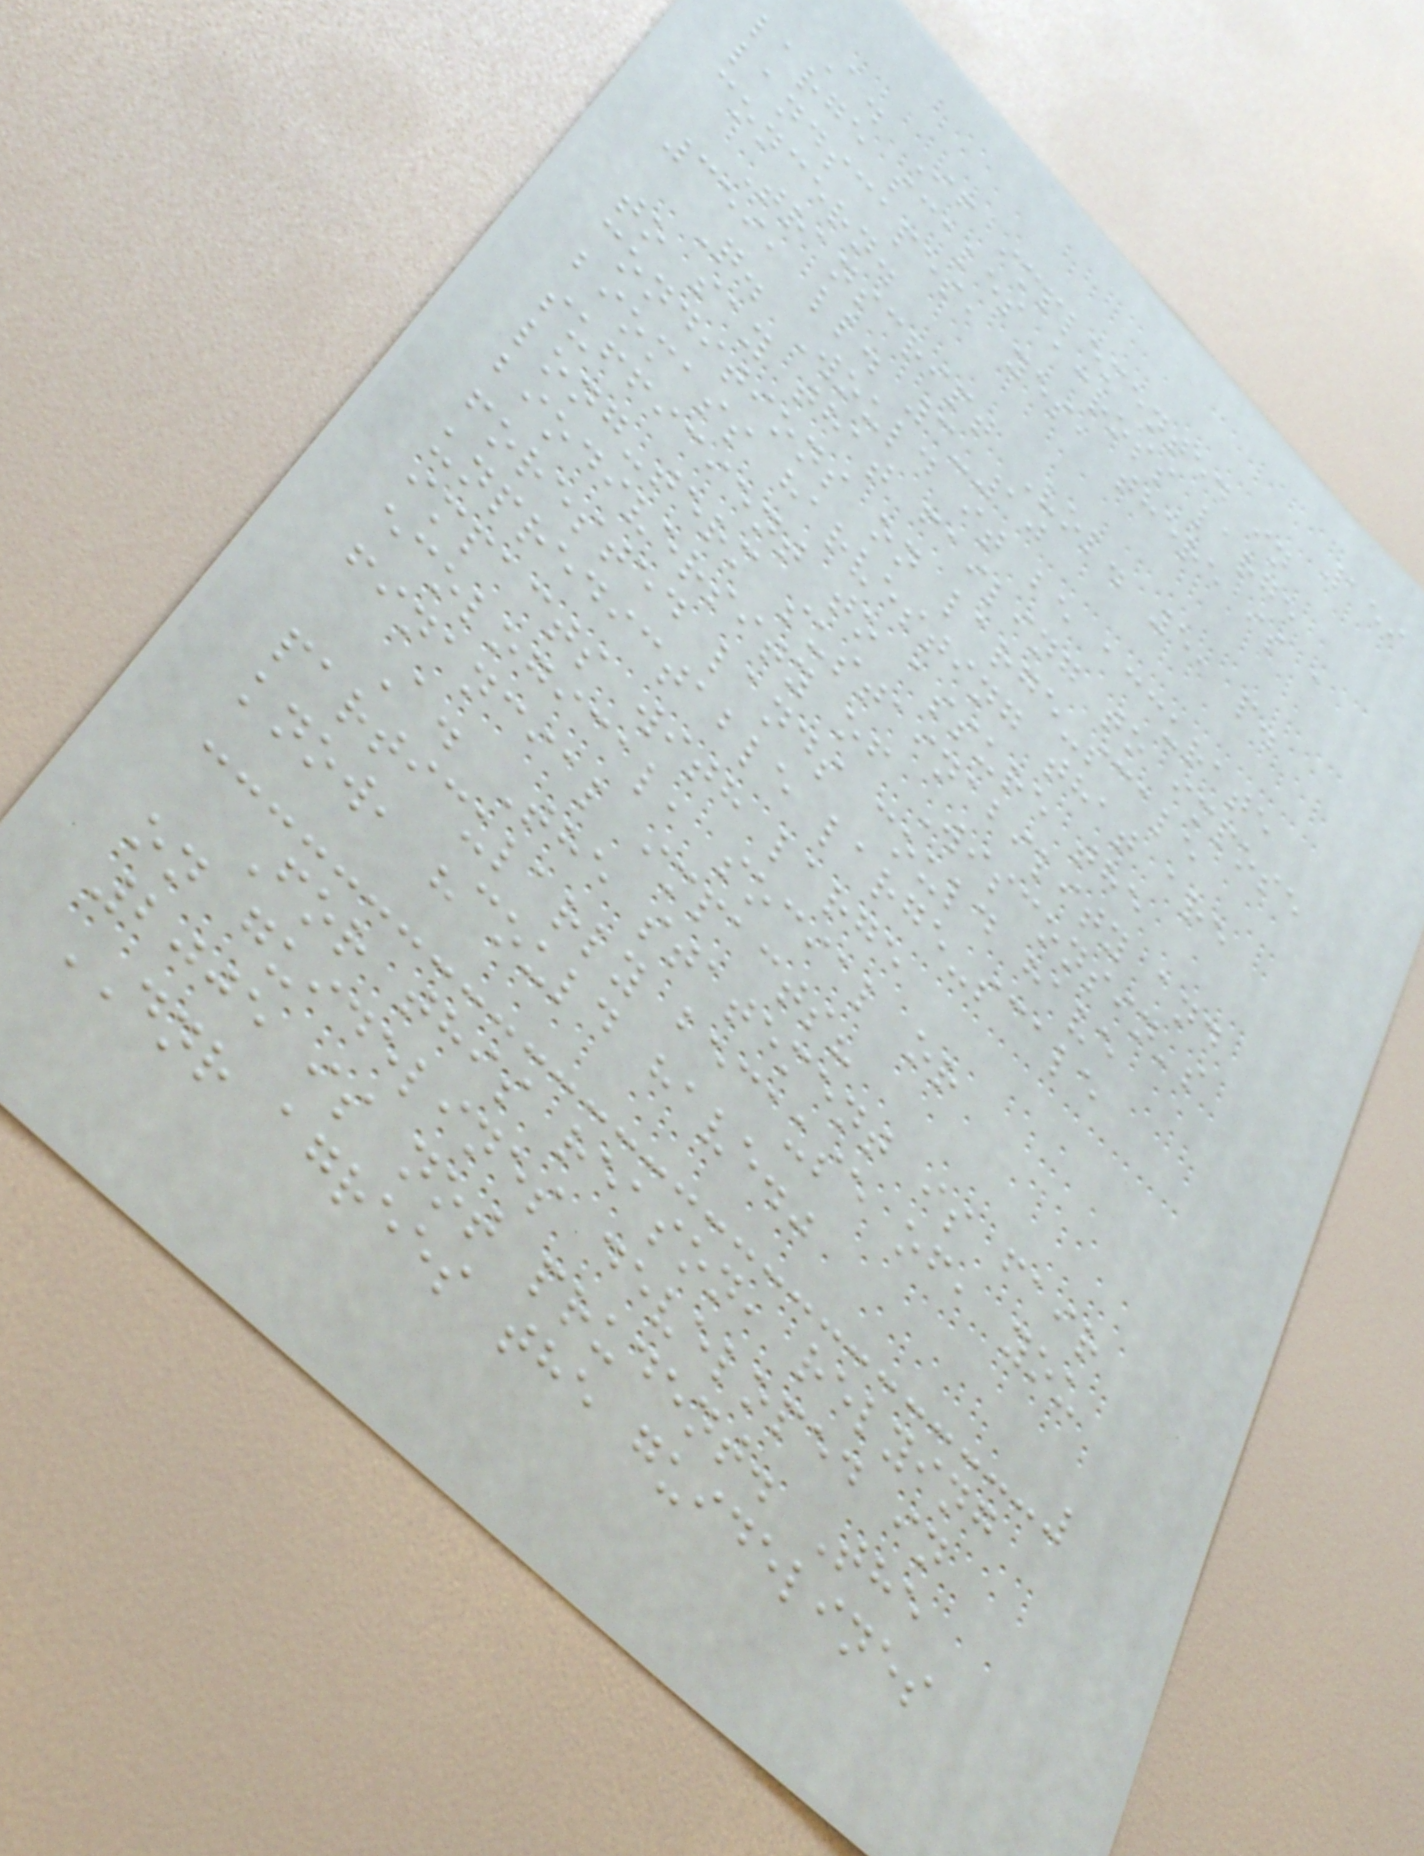159
A. If implemented in
large scales across large
landscapes, yes, there is a
concern.
Transcript Vol. 5, p.
359, ll. 3-10
Q. Would it be accurate
to say that failing to impose
conditions on large-scale
biomass harvesting that are
sufficient to assure the
long-term sustainability and
biodiversity of Wisconsin's
forested lands could have
unpredictable large-scale
impacts with large
ecological, social or
financial impacts?
A. The statement is fair
particularly because of, you
know, "could have."
For this reason, relying
on guidelines developed in
2005 is not prudent. The
DNR agrees the guidelines
